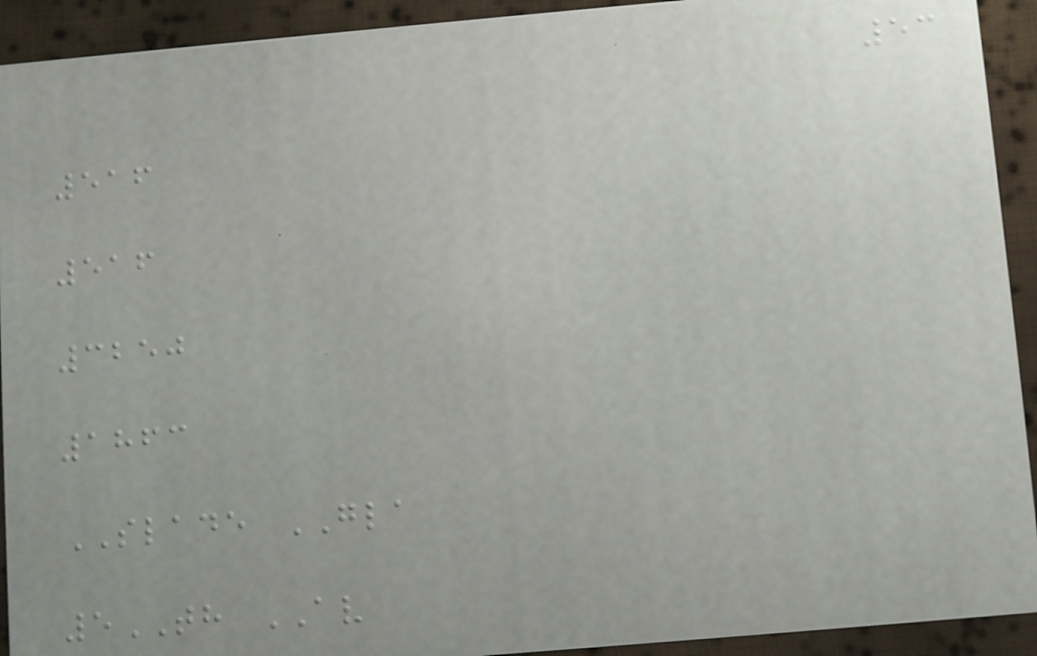53
516
516
3250
1863
SLADE GLA
5TH AV
